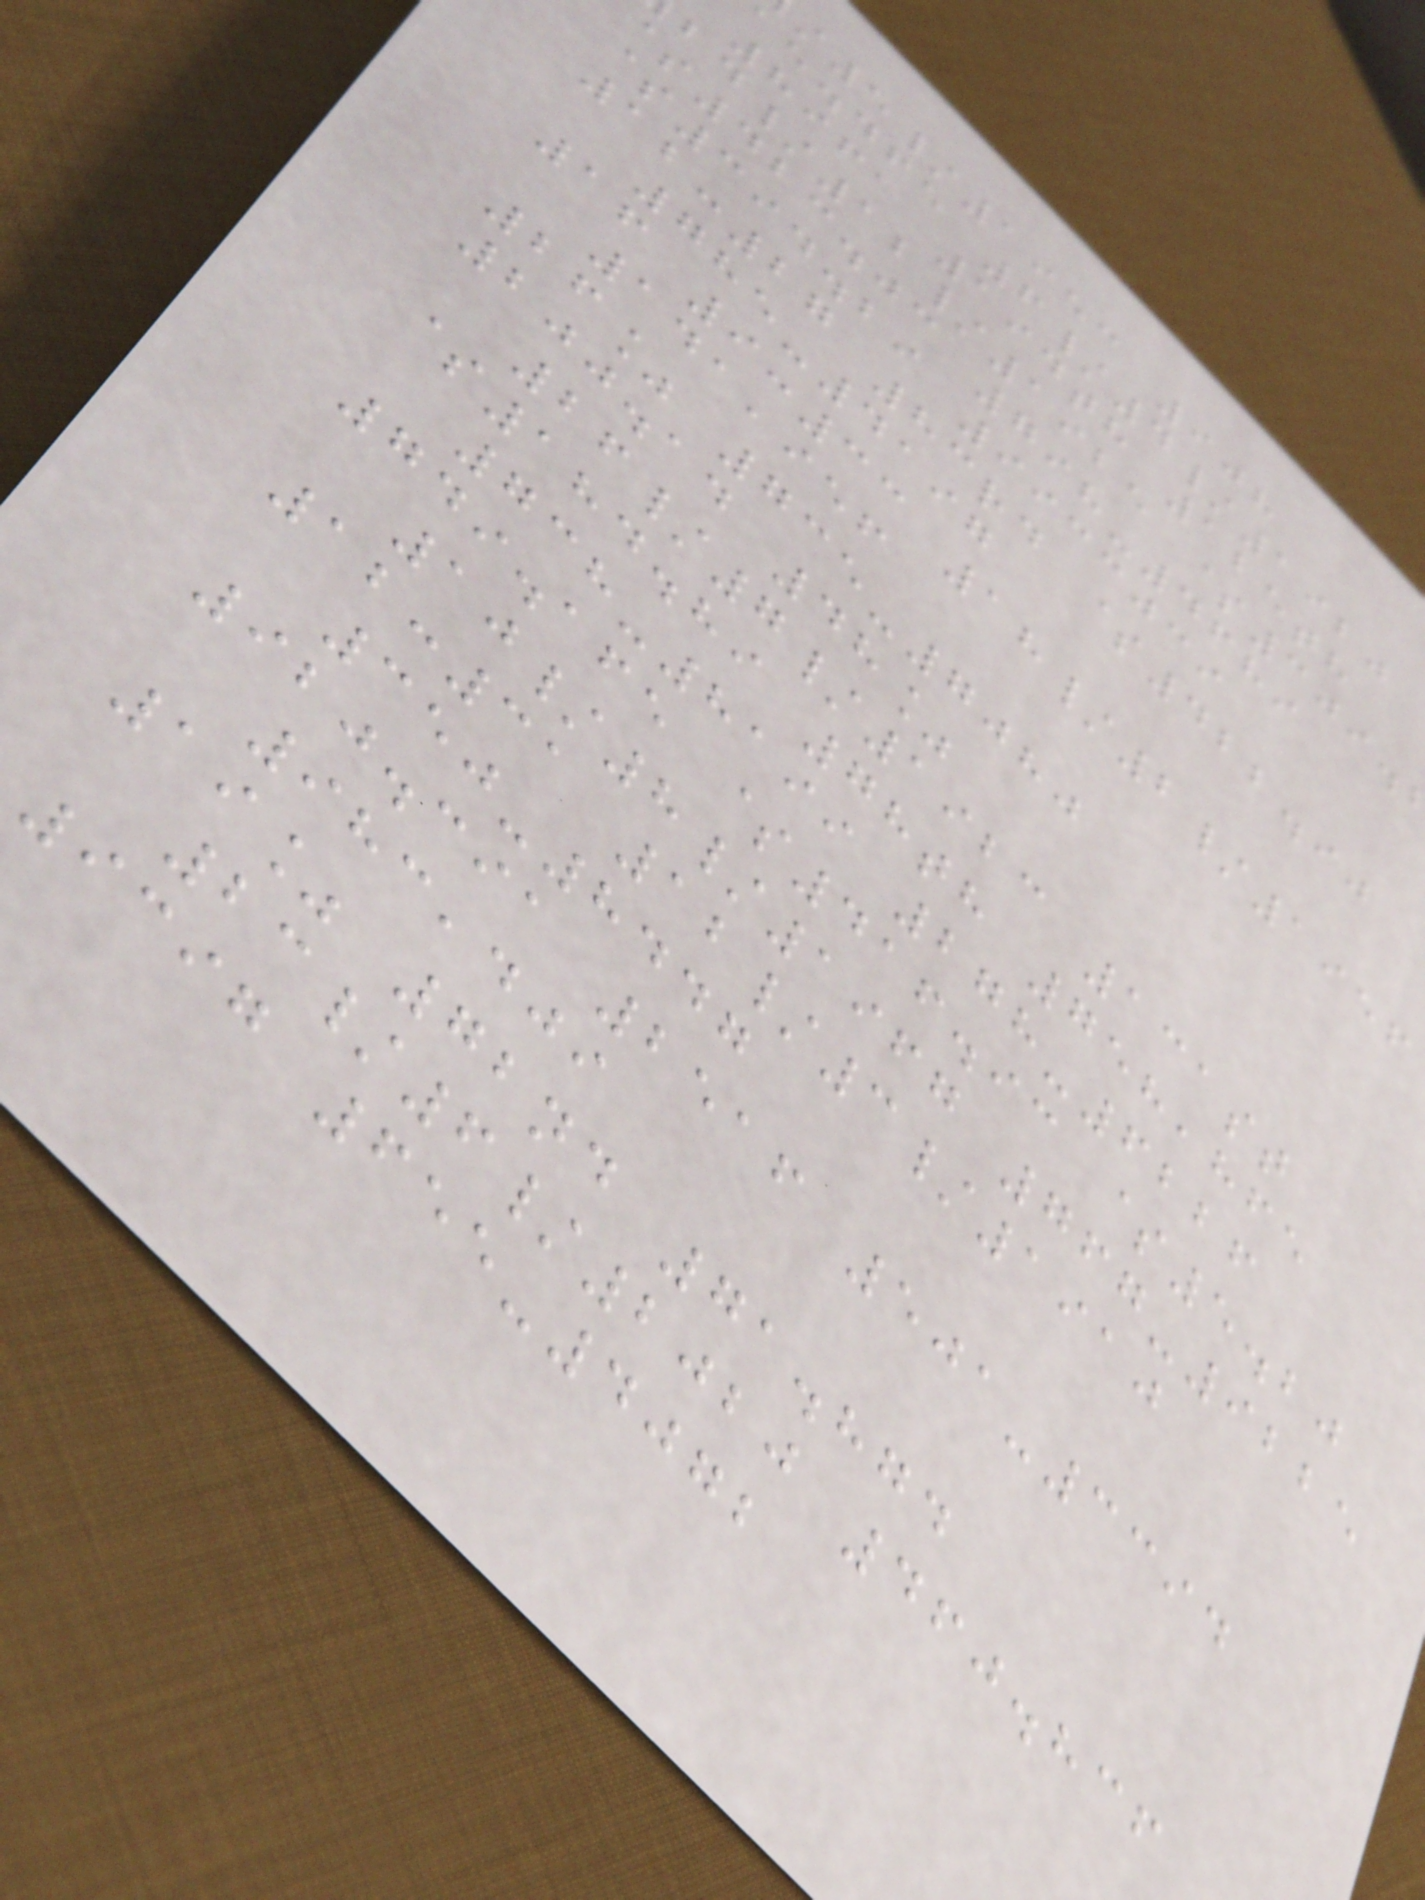5/1953 908
ae.dfe 6/4/1920
8961 194th 125th
/12/1925 $309.
$423.03 798-4689
$394.29 9933039
12:27 83rd $422.90
785-4197
16 9:33 18/2/1956
141,956
26% 735-7080
200.14 48%
26/7/1923 131st
$184.89 78th 758,865
738-8199 278-6226
749.165 $416.93 $5.20
10/8/1967 767-9225
12:31 12/3/1910
350-8447
920.391 2516 501-3394
983,409
19% 72nd 71.874
23/6/2020 460.836
9397 655-4072
